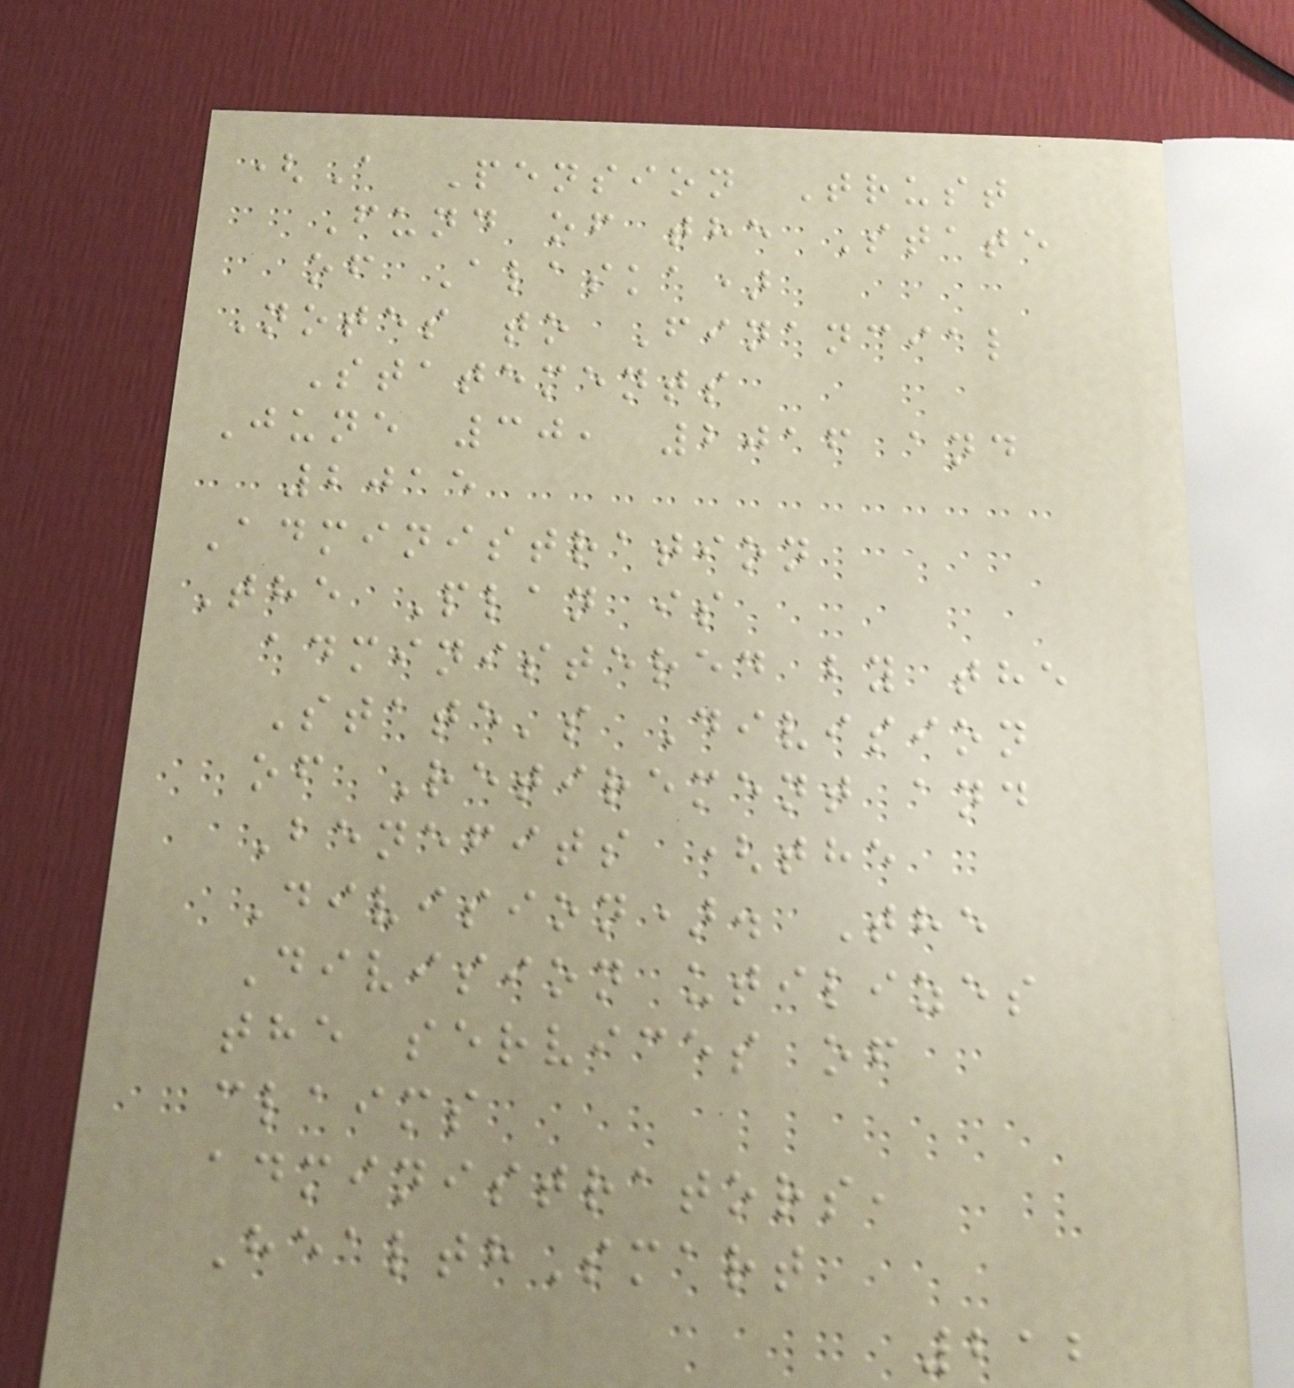(A Pension Trust
Fund of the State
of Alaska)
Notes to Financial
Statements
June 30, 2016 and
2015
Administration
The Plan is
administered by the
State's Division
of Retirement and
Benefits (the
Division). The
Division utilizes
the services of
claims
administrators,
HealthSmart
212
